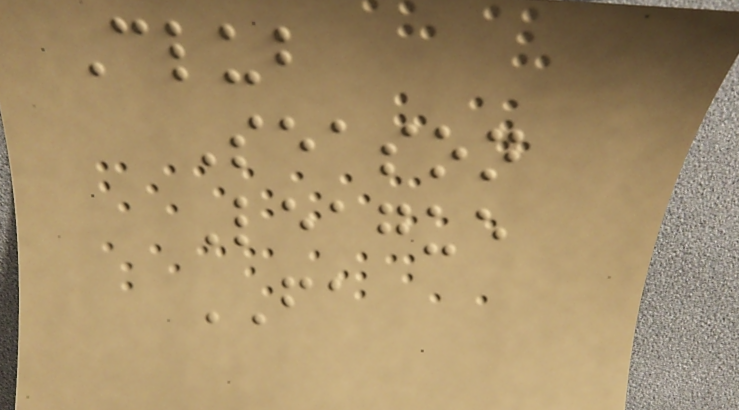Club
Season
League
FA
